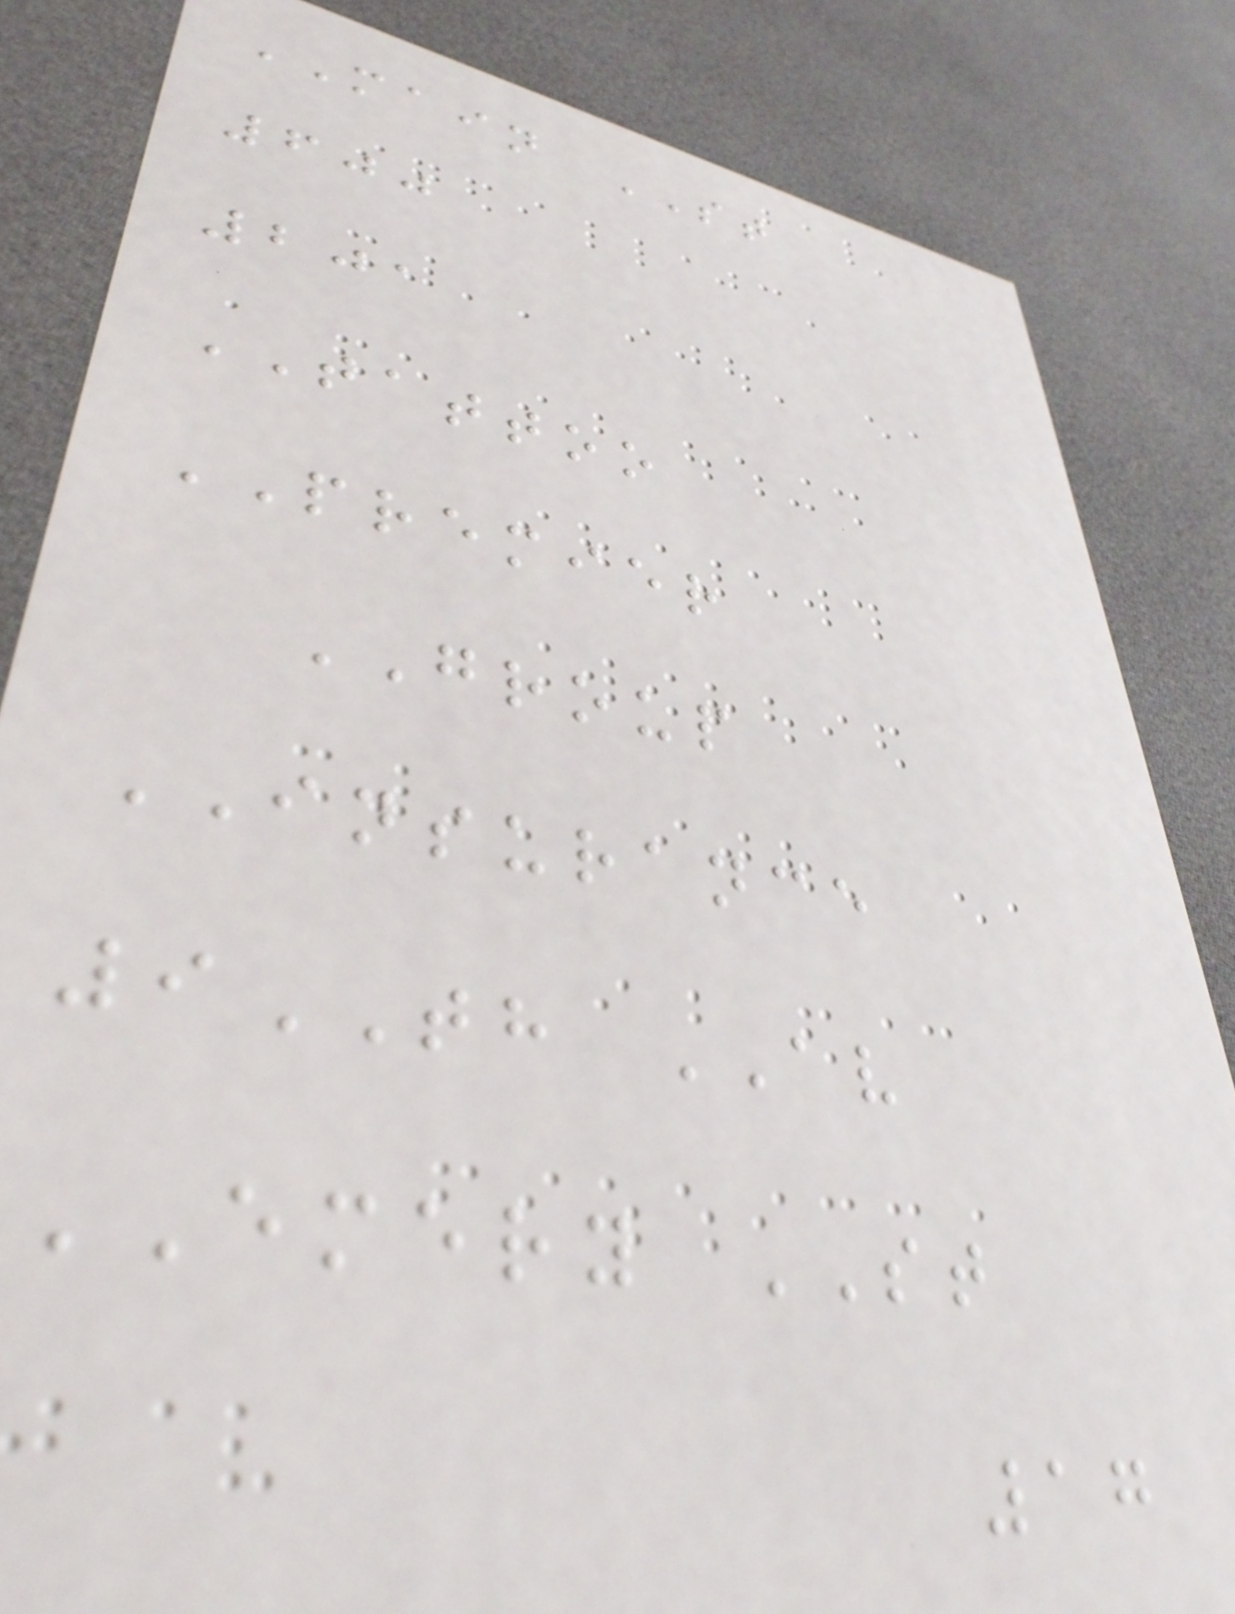MAIN ST
600
201
TATTOO
PREMIER
GROUP
INSURANCE
9TH AV
EMERY ST
17
